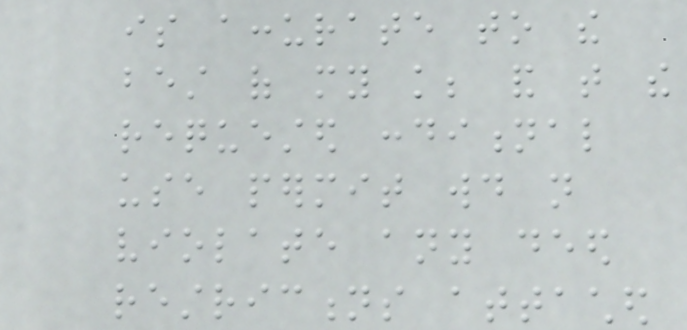is accurate to the
best of my knowledge; and that the
requested conditional
use permit would not
violate any deed
restrictions attached
